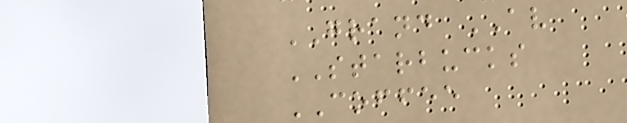GRAND AV
STARBUCKS
COFFEE
